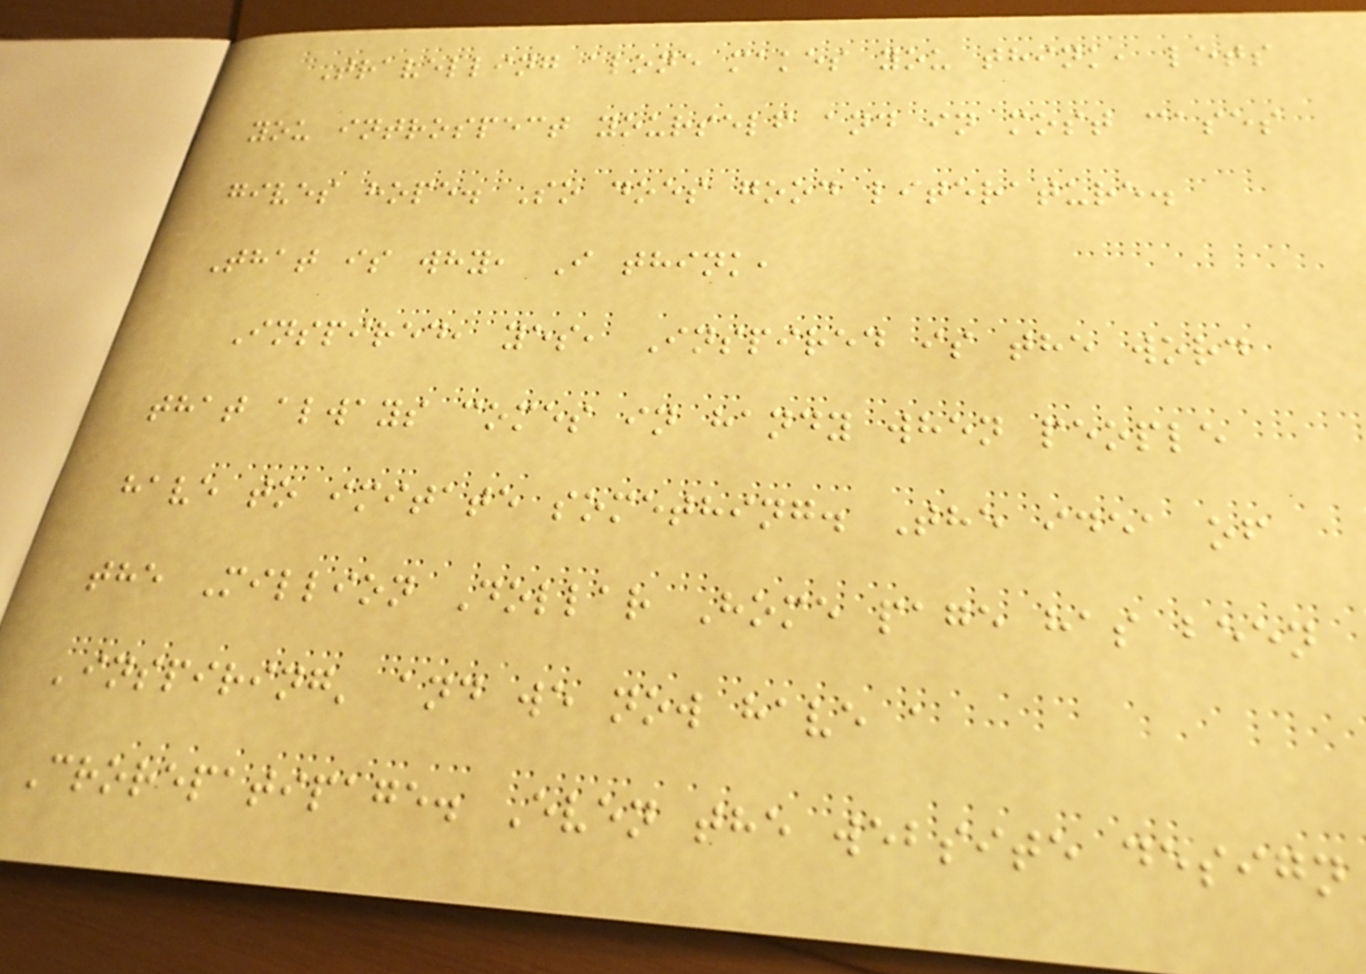Travelling alone makes you think, lets
you introspect yourself and in most cases
gives hope. So does good literature.
That is why, I think,
Inspired, yes, Inspired is the word
that always comes in handy when people
have to imitate something. The idea of
the Million Dollar Home page has been
'inspiring' and we now have a
Crorepatipage. Even the website design
